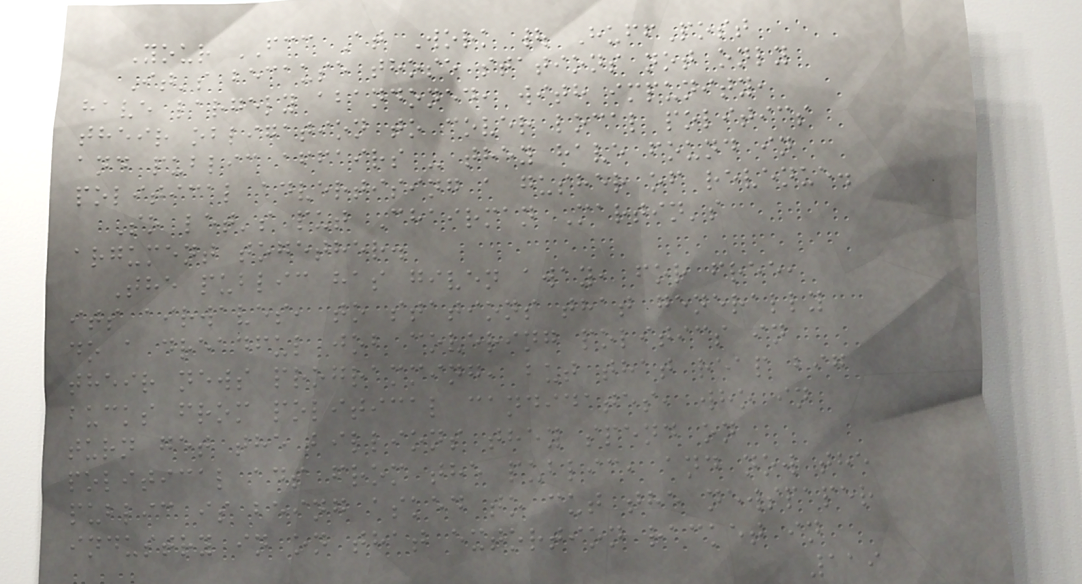Your FCC At Work | HuffPost
It's because those stations not only
have largely abandoned, with impunity,
their obligation to cover local politics
and public affairs - they have found in
political advertising a gusher of revenue.
So let's put Chairman Martin's
argument together.
The public has given away, for free,
its airwaves, to stations that generally
do a dreadful job covering politics in
their news programming, but that reap big
bucks from political candidates, who in
turn get the billions they spend on
political ads from the public, and now the
public is being asked to cut the newspaper
industry in on that extortion racket in
119
